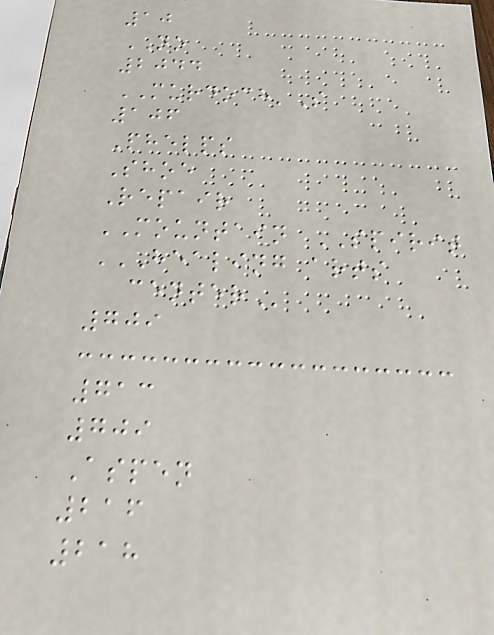10
NO
2044
MURDOCH'S
106
Phelps
Shoe
Repair
MOUNTAIN SPIRIT
HEALING ARTS
CENTER
709
713
709
Aspen
216
218
